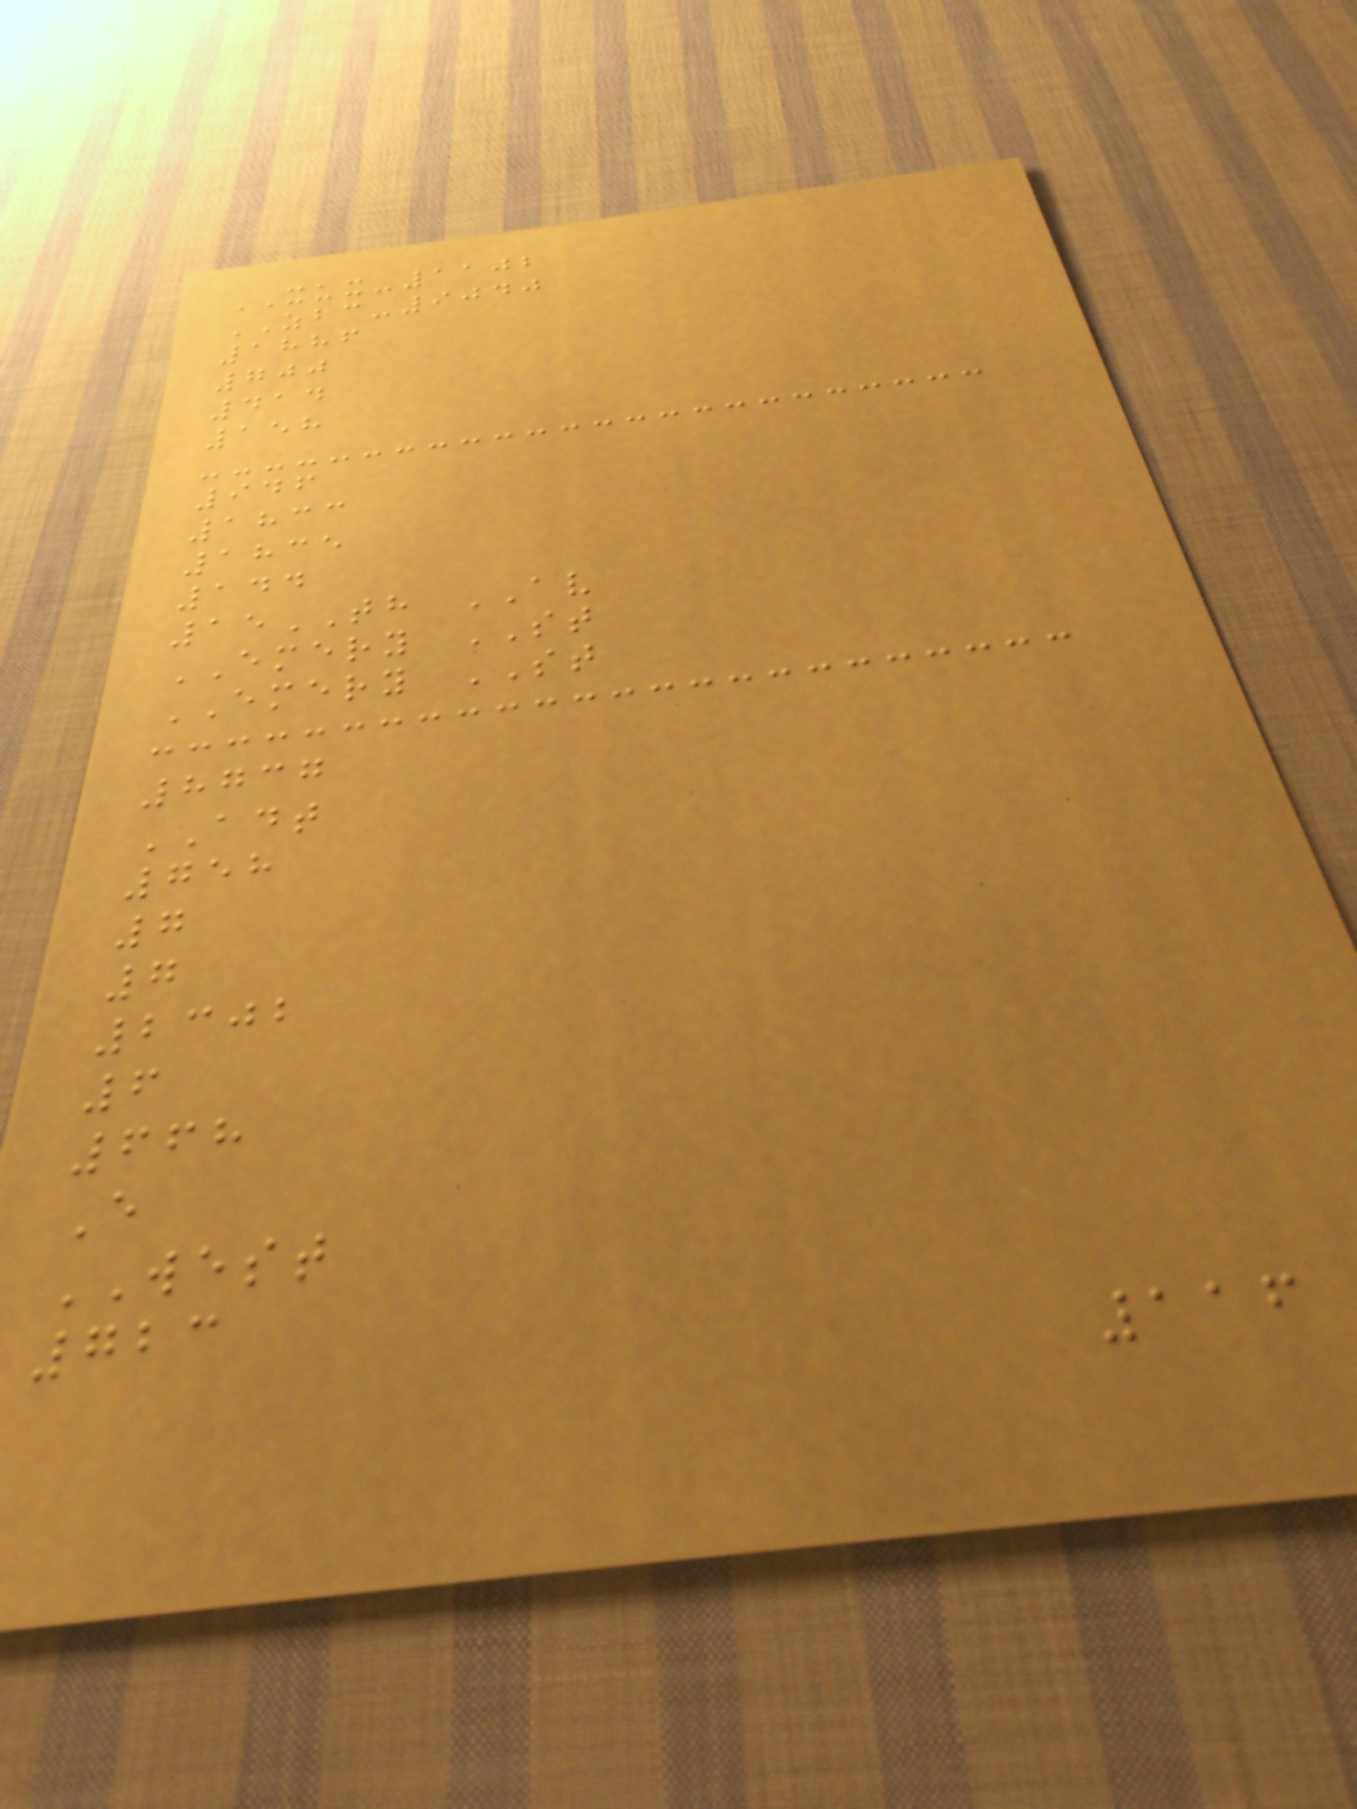XUX-1102
ZBC-9040
1886
700
414
158
946
1833
1835
144
15TH AV
EMERY ST
EMERY ST
8737
ADT
758
7
7
2302
6
668
E
WEST
723
116
